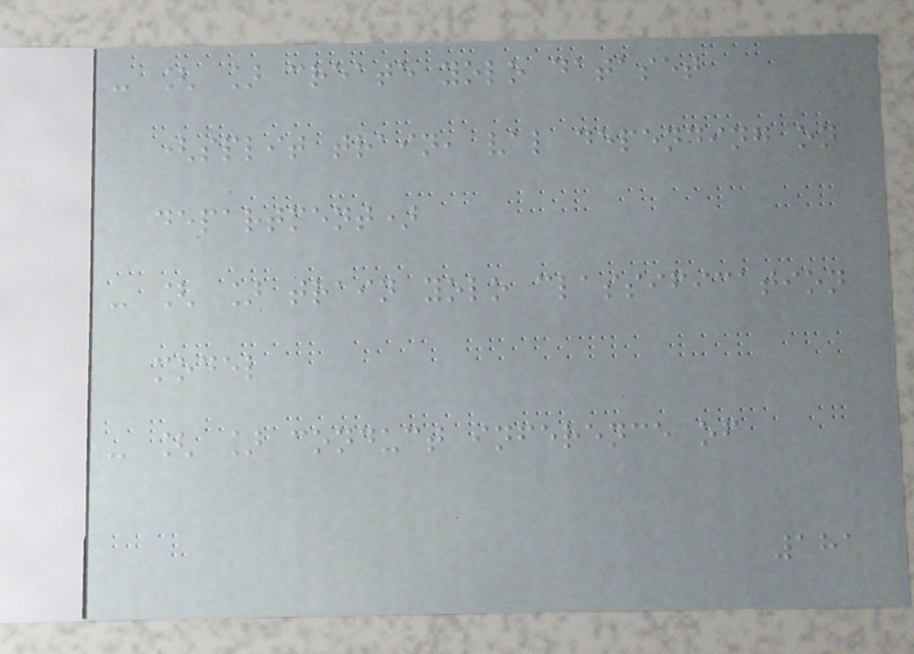- [ ] create yolo dataset
(split train, val depending on
department)
- [ ] train yolo classification
model
- [ ] conduct inference of
181
